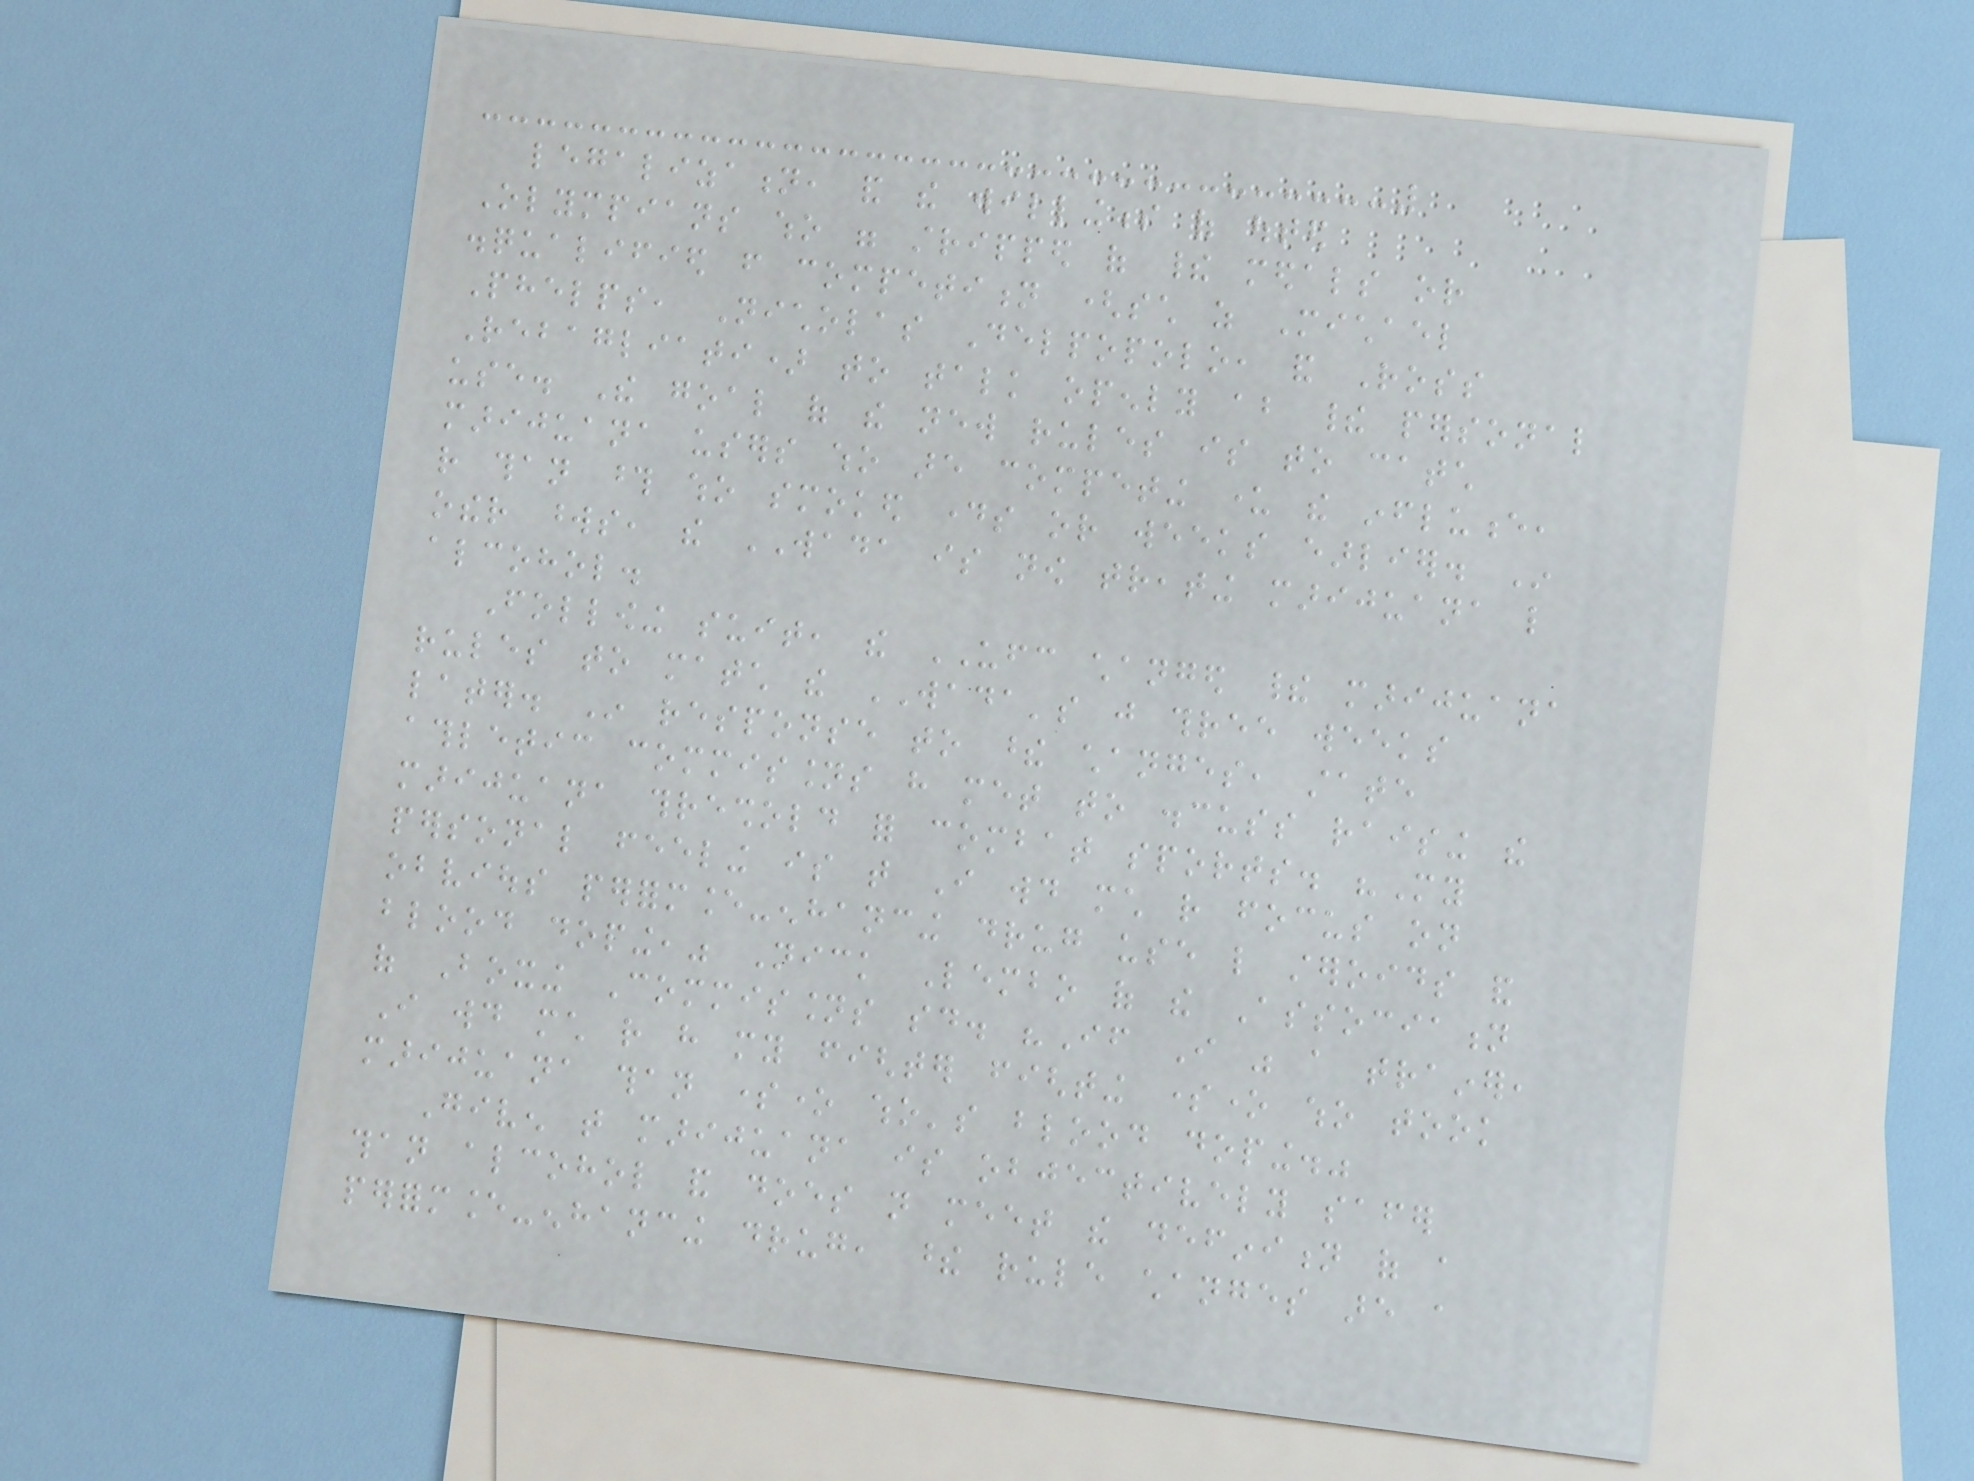legalization, and the willingness of outed
Olympians who were stripped of their medals or
disqualified from competition (such as Michael
Phelps, Nicholas Delpopolo, and Ross
Rebagliati) to talk openly about their personal
use. The goal of the new rules is to catch
marijuana users who are competing under the influence,
rather than those who smoked days or weeks earlier. In
other words, the WADA is now treating marijuana like
alcohol.
Following suit, the UFC changed their marijuana
rules to match the WADA's just three weeks
later. In response to these changes, state
athletic commissions have met to discuss raising the
marijuana threshold for combat sports. "My
personal feeling is that I would much rather focus on
obvious performance-enhancing drug use like steroids and
blood doping," Nick Lembo of the Association
of Boxing Commissions said. "If I was a trainer,
I would much rather have my fighter fighting someone who took
marijuana than someone who's blood doping."
Given that marijuana is objectively safer
than alcohol and does not meet the definition of a
performance-enhancing drug, these rule changes are a
